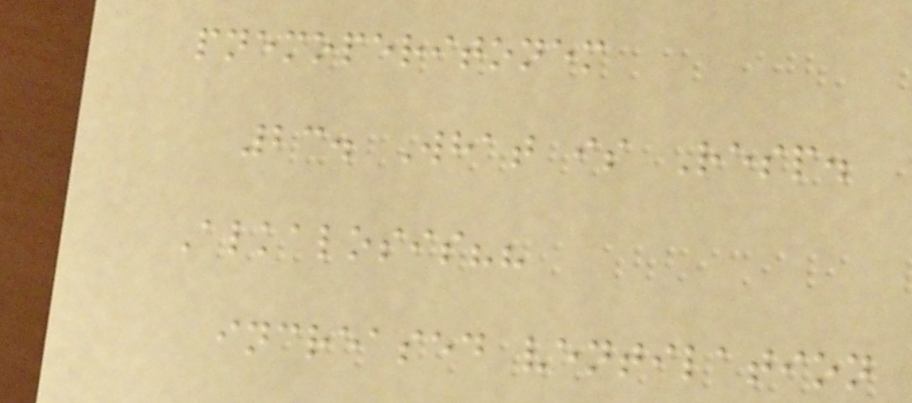pnemoperitonem
23. What is Resp.
Alkalosis??
increased ventilation
